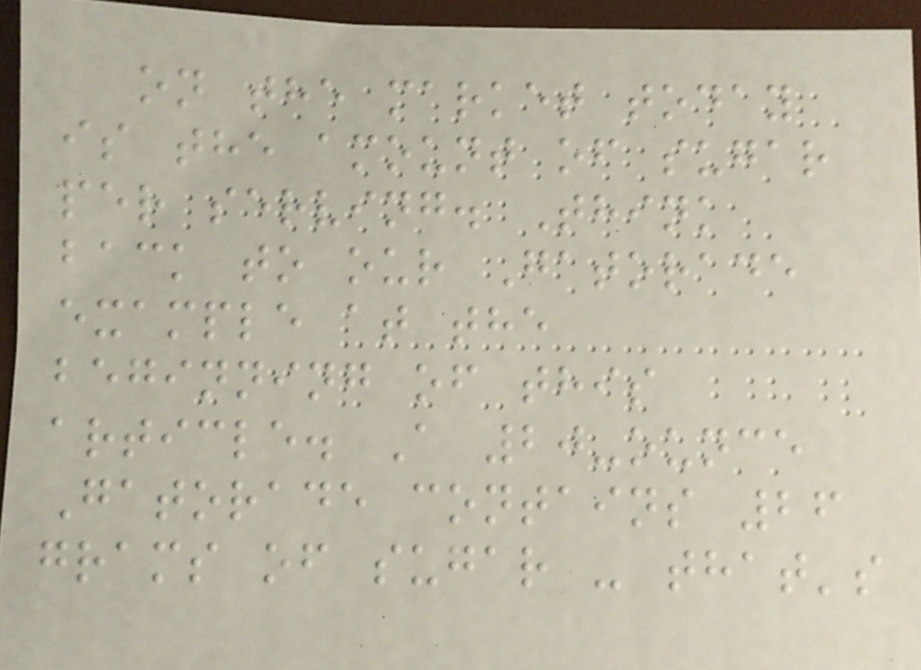on the market today
is the amount of sugar
per serving. Think
back to our Gatorade
example at the
beginning of this
article. A 20-ounce
Gatorade contains 26
grams of sugar - that's
